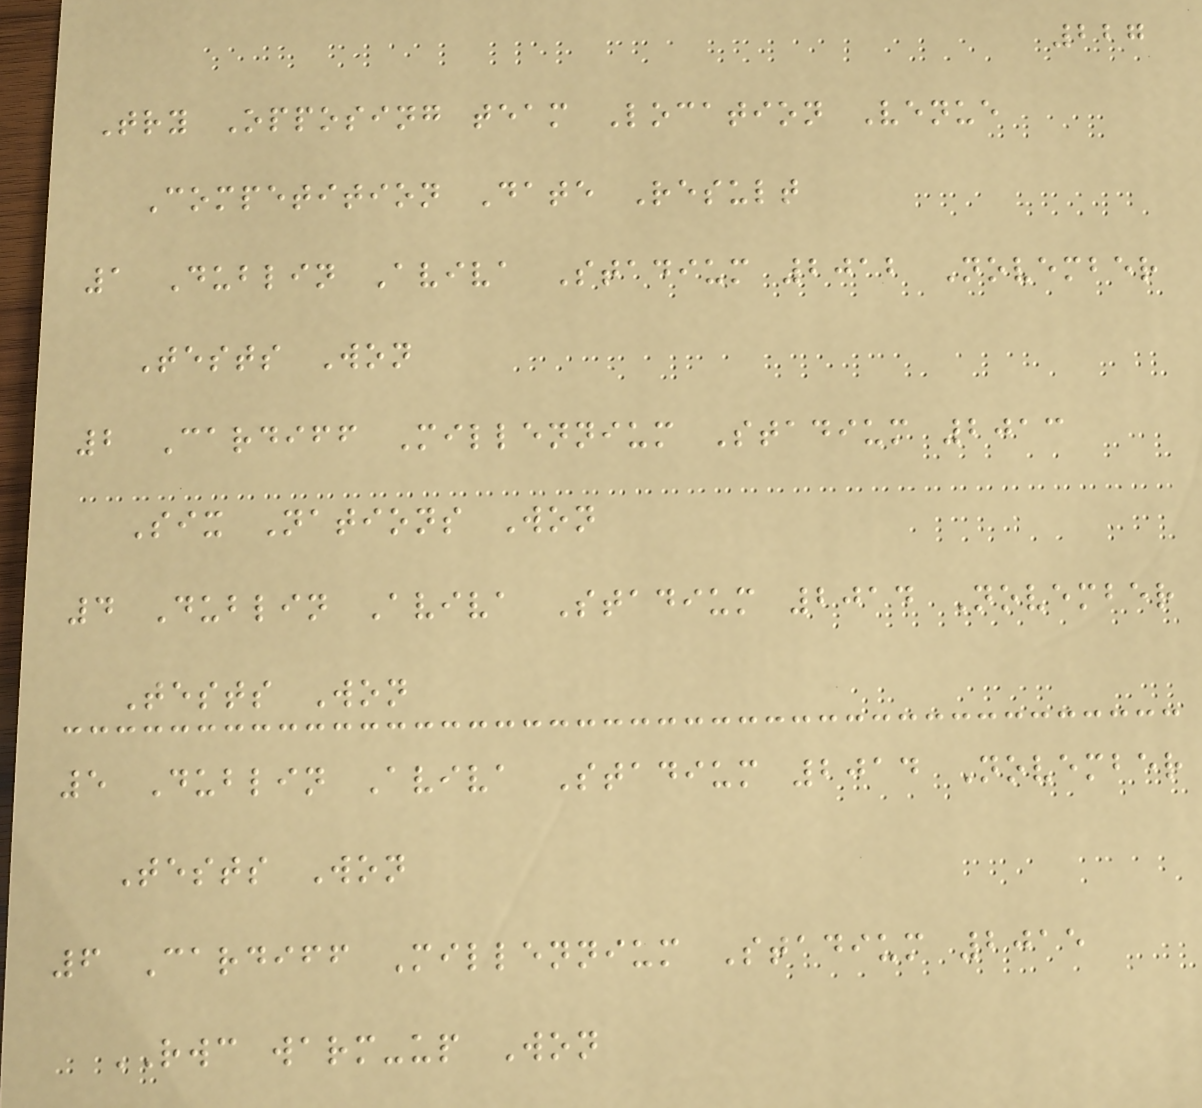227
Try Opposing team Location Venue
Competition Date Result
1 Dublin Aviva Stadium 2012 November
Tests Won
2 Cardiff Millennium Stadium 2013
Six Nations Won
4 Dublin Aviva Stadium 2014 November
Tests Won
5 Dublin Aviva Stadium 2014 November
Tests Won
6 Cardiff Millennium Stadium 2015
RWC warm-up Won
